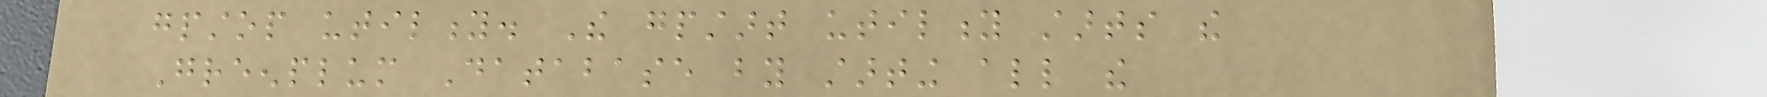gpstop utility. The gpstart utility starts the
Greenplum Database by starting all the
